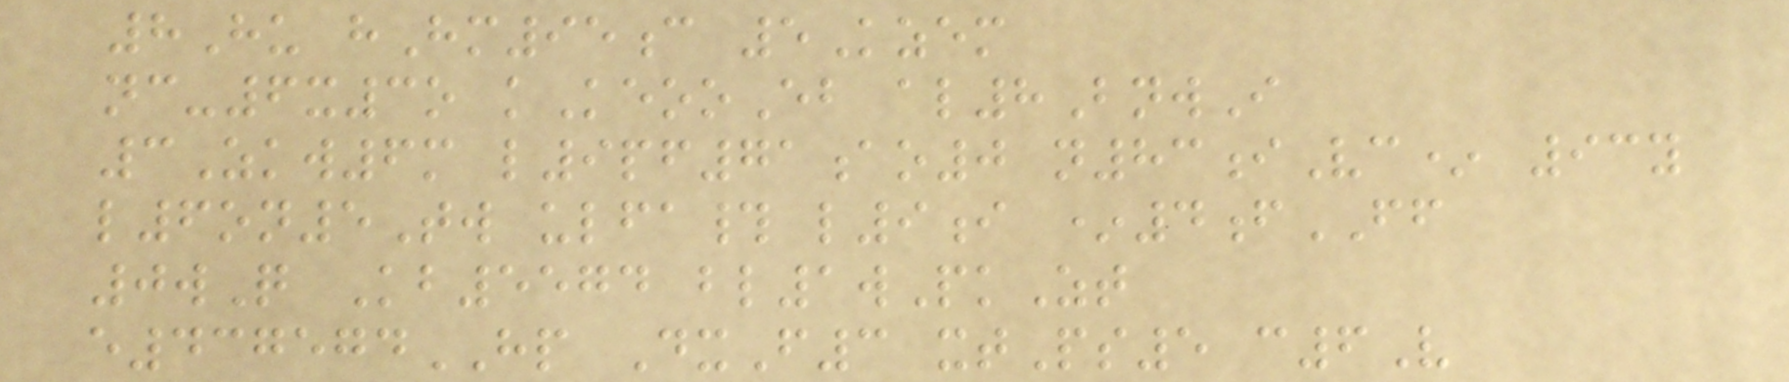8Hu hHm95c 5Kzem
nc-6x3o kKeooEb al8BnwI
3Zkw6m l9pf71ao0 n83iVc* 93y
l6on5Tw ulfa# l9i *4fFF
0wQ Kb5574 bl1wPkZt
e437574HP DxF3 xtPs5 c6V
